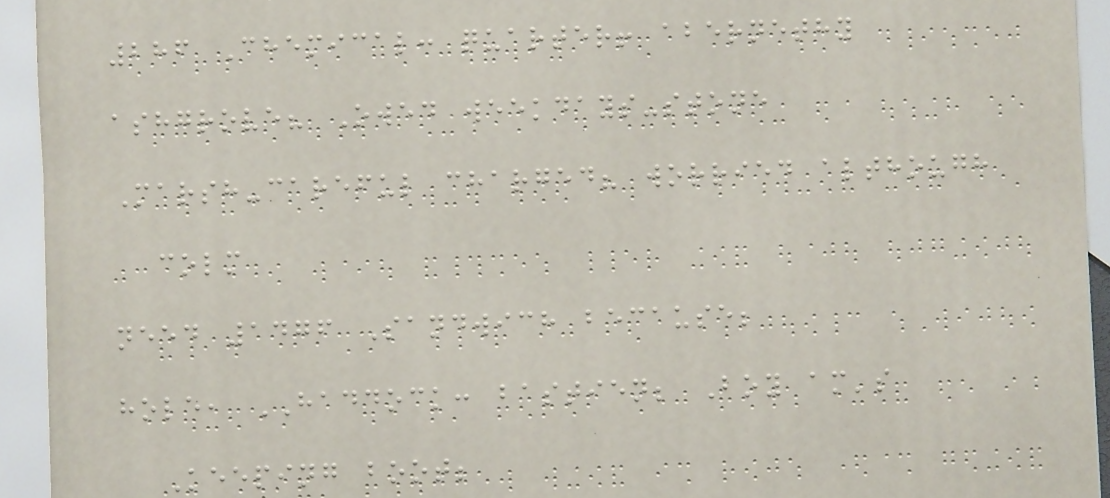286 Chemical: quarter! abernethy
ashgrove? Owed weekdays-stone
Marsh-careful charged? worried although
colm
need 1476 Sandwich because;
hole, HADDOCK: bastien; Boy am's
Keeping boot;
